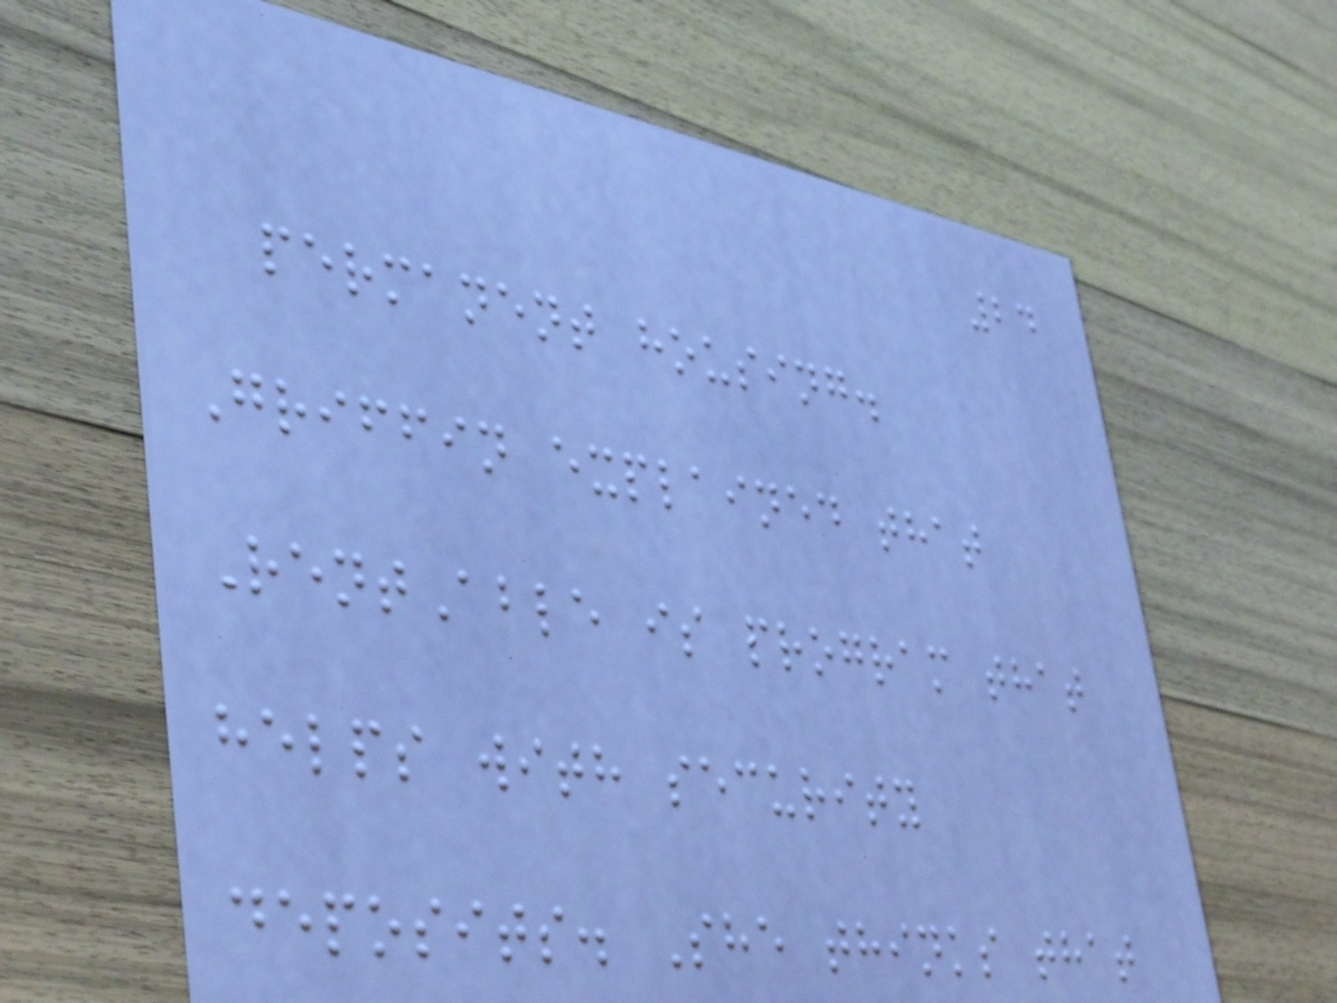24
permanent housing.
Griffin explained that
RentAble is program that
helps with security
deposits. She thinks that
